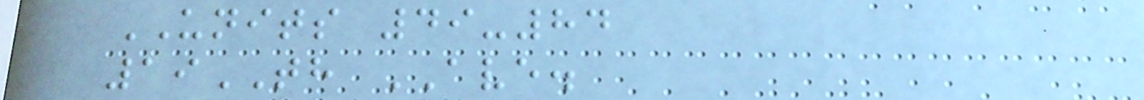UNITS 49-84
19TH AVE.
